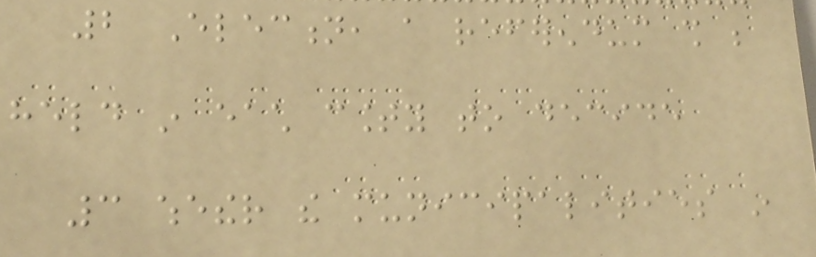2 Election, a referendum shall be
held in each county to decide
3 whether the municipalities in
